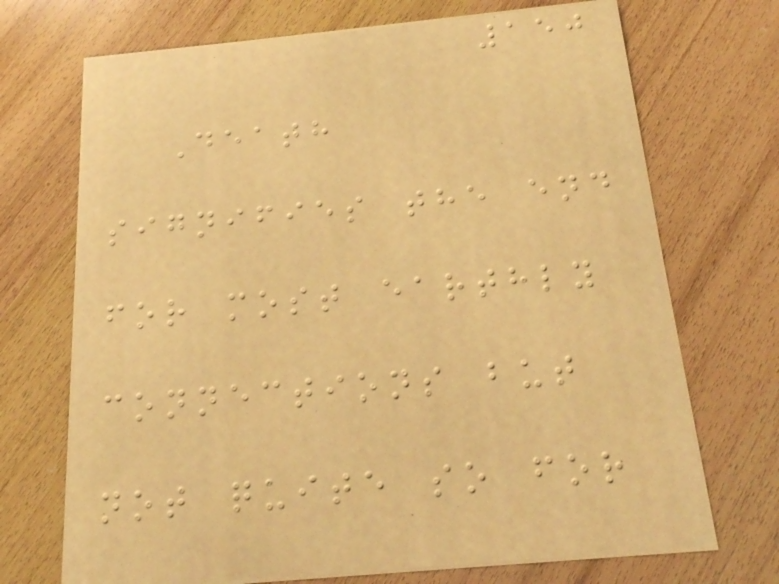150
Death
signifies the end
for most earthly
connections but
not quite so for
